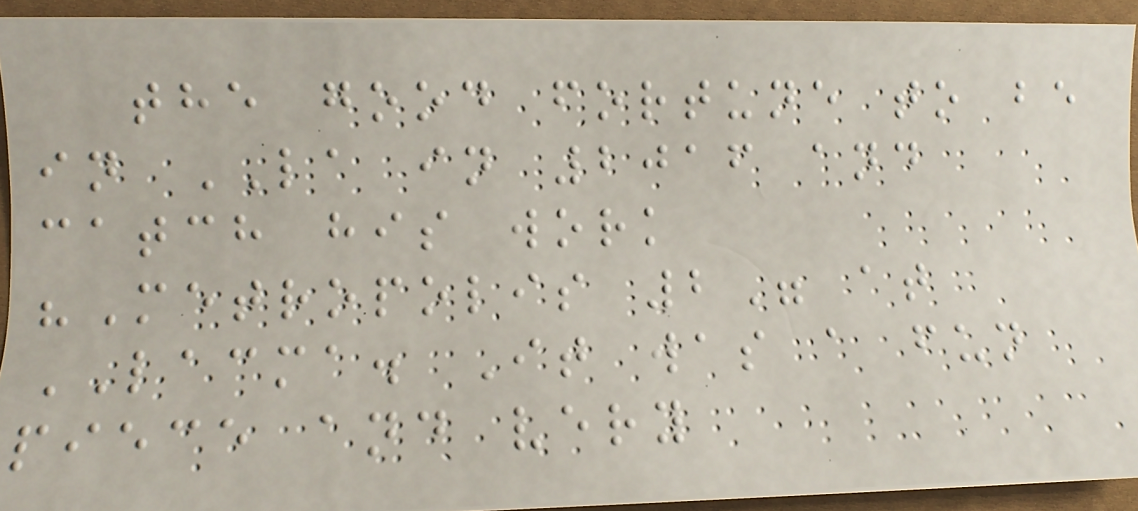the good fortune to be
in LA in 2016 and
catch his work
"Metropolis 2" at
LACMA. It was a fun
piece and very
